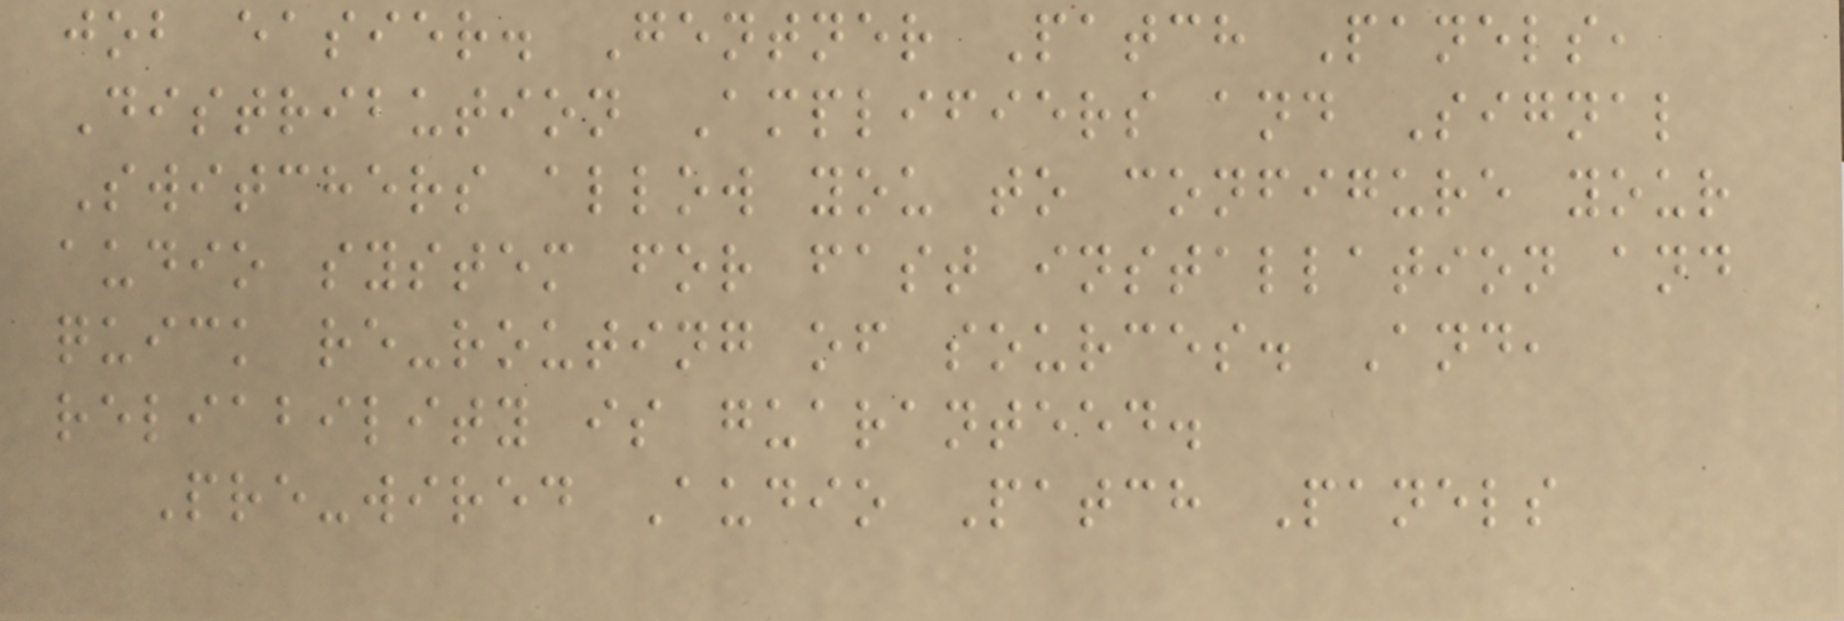job easier. Gentner Patch Panels,
Distribution Amplifiers and Signal
Switchers allow you to configure your
audio system for fast installation and
quick re-routing of sources. And,
reliability is guaranteed.
Pre-wired Audio Patch Panels
